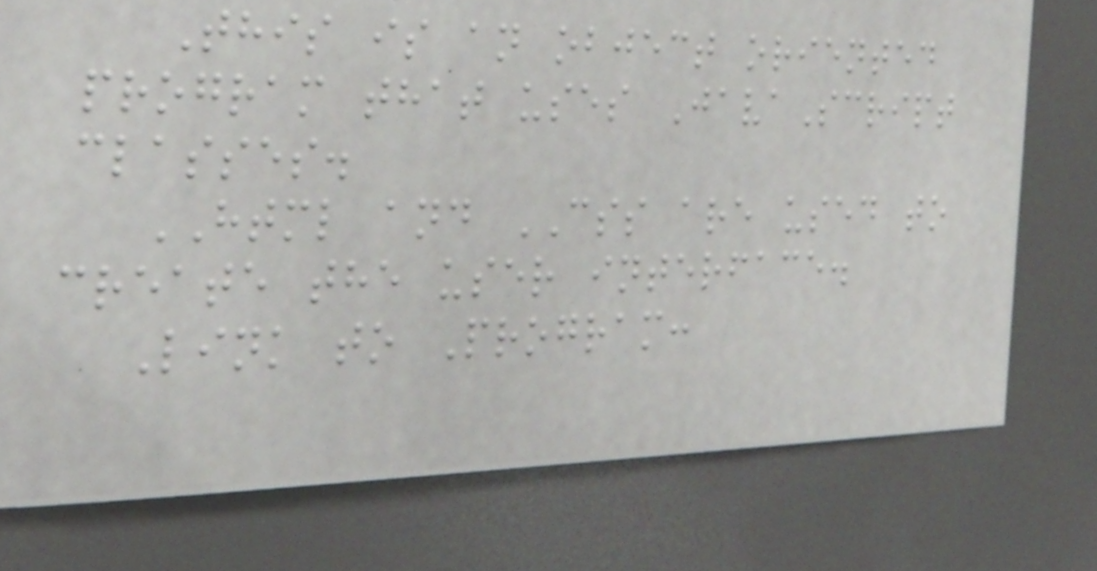This is an object oriented
program that uses JavaScript
classes.
HTML and CSS are used to
create the user interface.
Link to Program:
